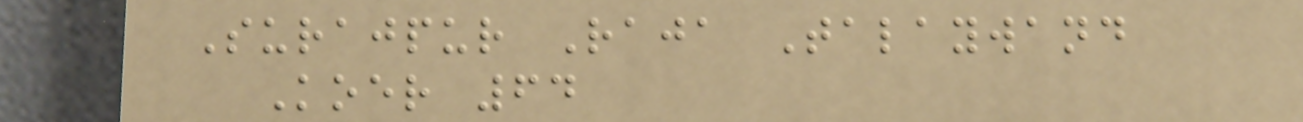Surajpur Raja Talaywand
Koer 64
